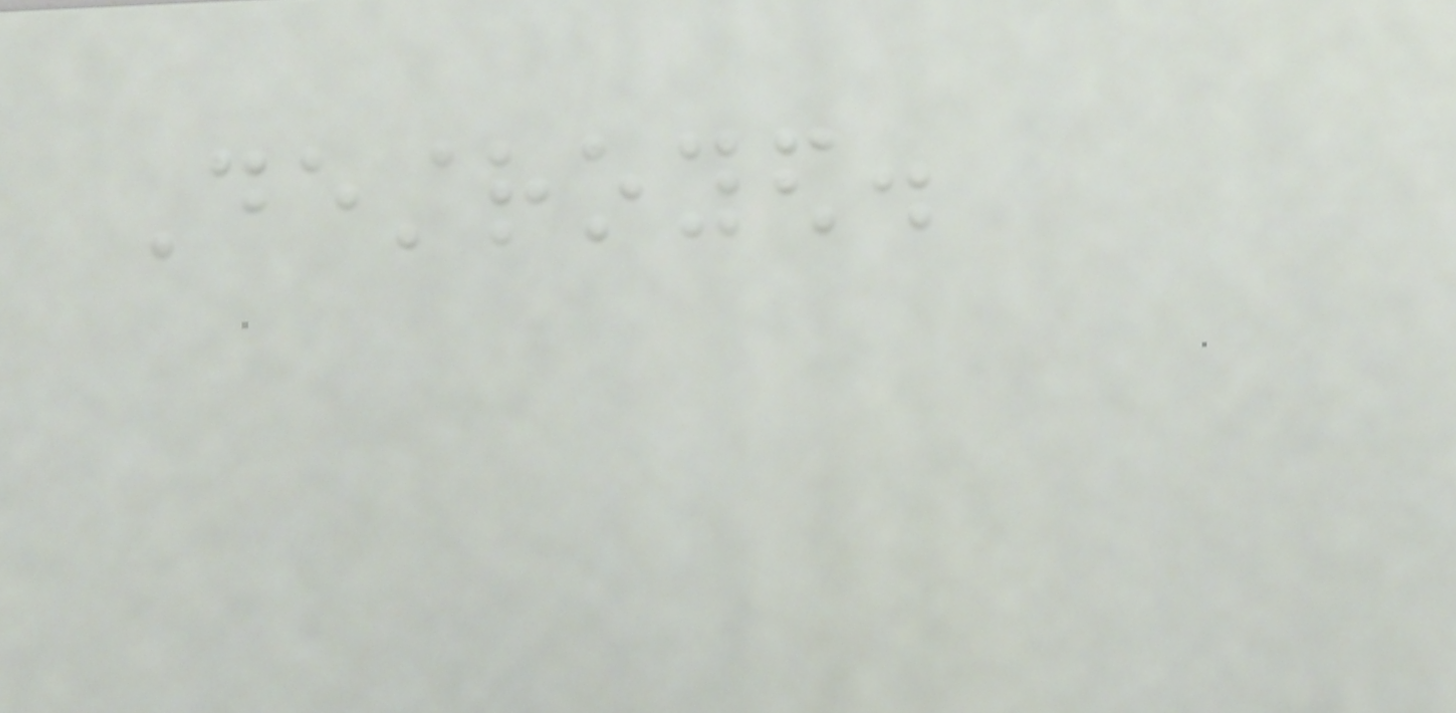Destroyed.
